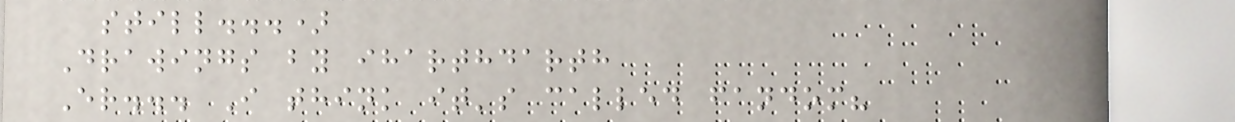still...)
Drawings by iharthdarth
Er... I think it's called fandom?
